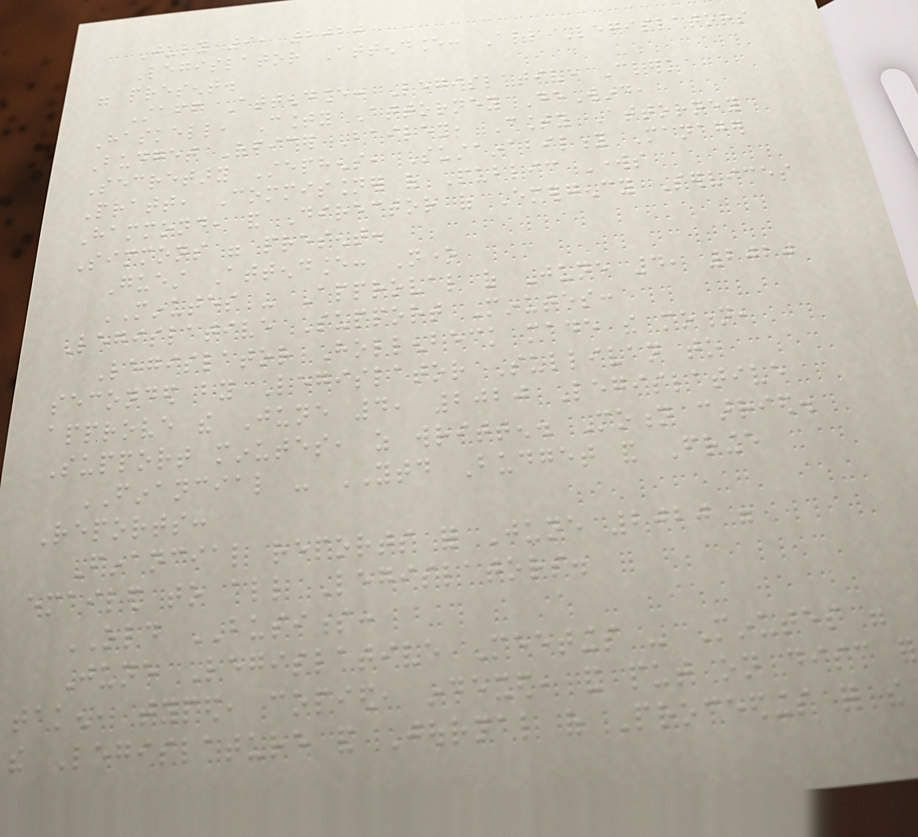July 9, 2020
Legislator Attendance: All Legislators
were present.
Staff Attendance: Legislative Clerk
Haskell, County Attorney DeWind,
Budget Officer Bailey, County Attorney
Secretary Stephens, Sustainability Manager
Pratt, Commissioner of Public Works
Hammond, and Director of Emergency Services
Simmons were present.
Guest Attendance: None
MINUTES - Approval of June 4, 2020
Legislative Support Minutes:
Legislator Hollenbeck made the motion,
seconded by Legislator Sullivan to
approve the June 4, 2020 Legislative
Support minutes, as written. Motion carried.
FINANCIAL - YTD Budget and Fringe
Reports:
Financial reports for June 2020 were
emailed to all Legislators.
OLD BUSINESS:
June Legislative Meetings - Minutes were
taken, typed, copied, indexed, and put on disc for
the Legislature and Journal of Proceedings for the
